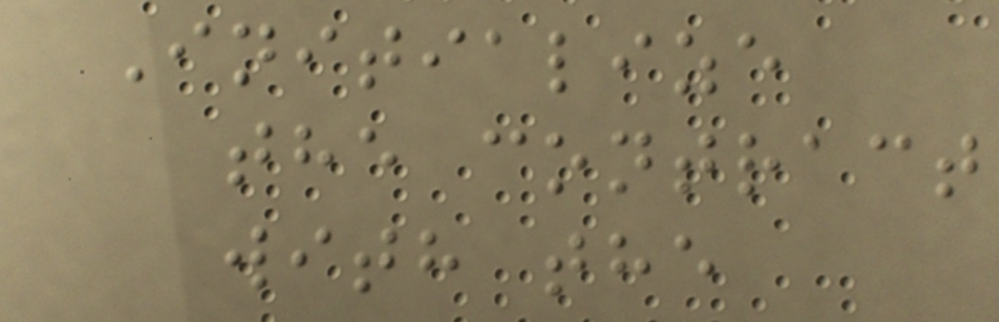Initialize
the contract
with the
